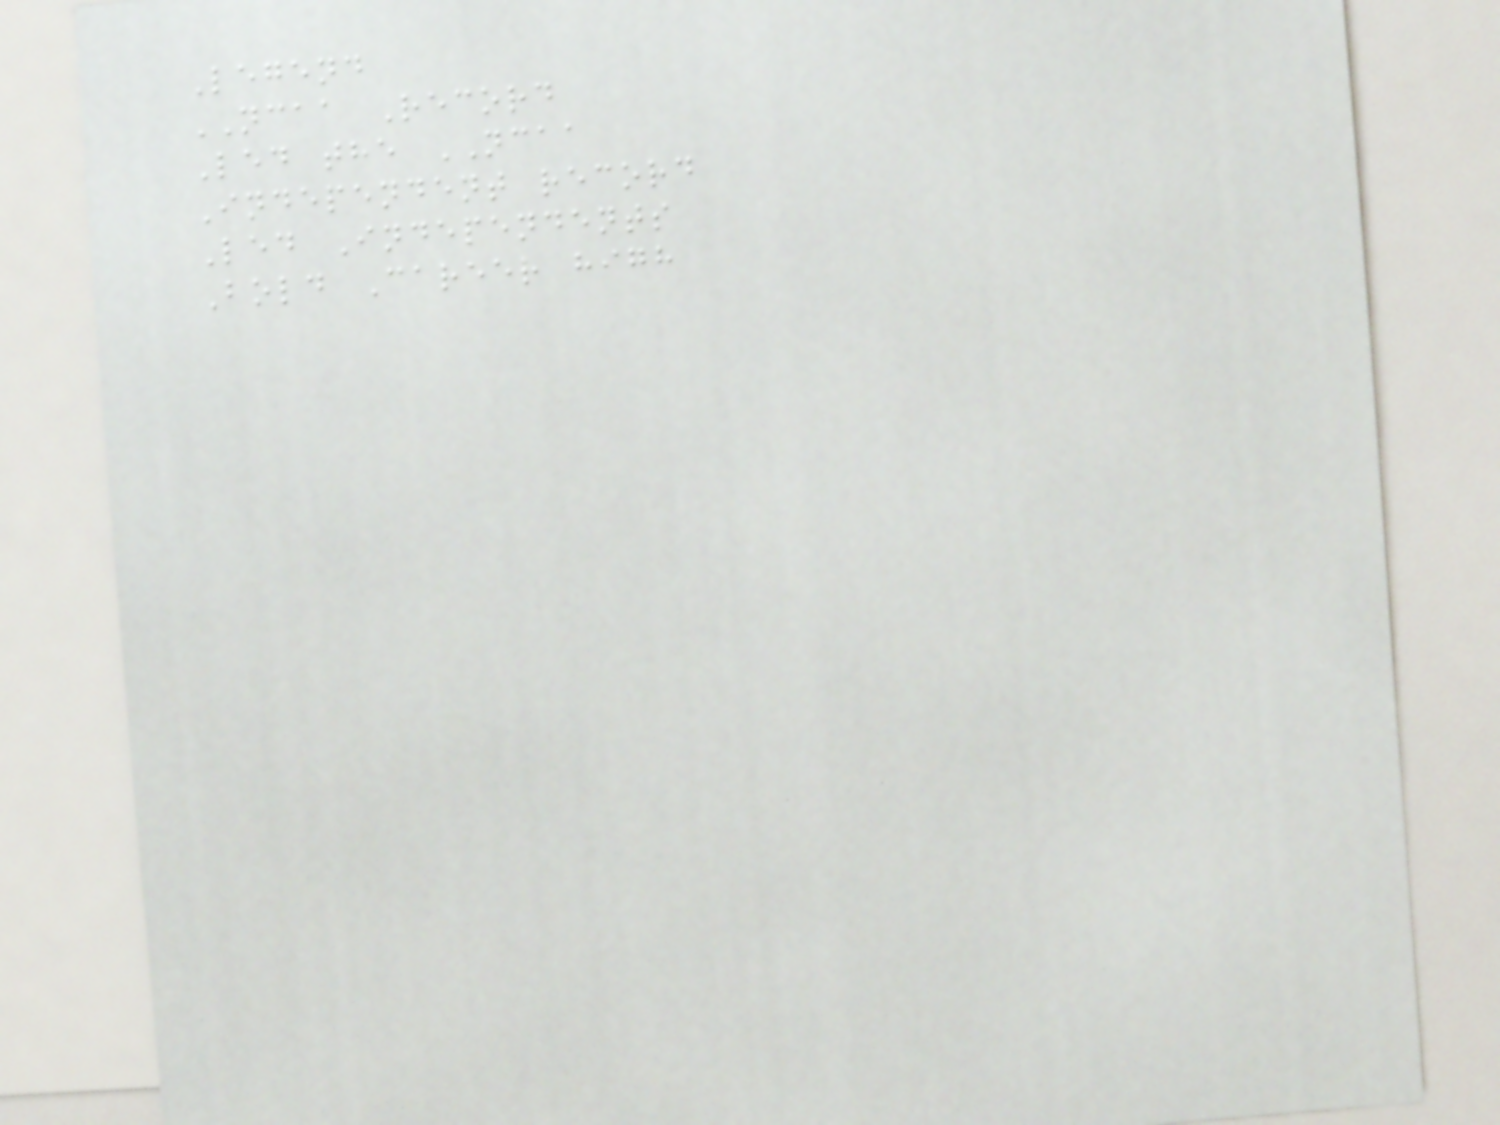Legend
NCAA Record
Led the NCAA
Independent record
Led Independents
Bold Career high
